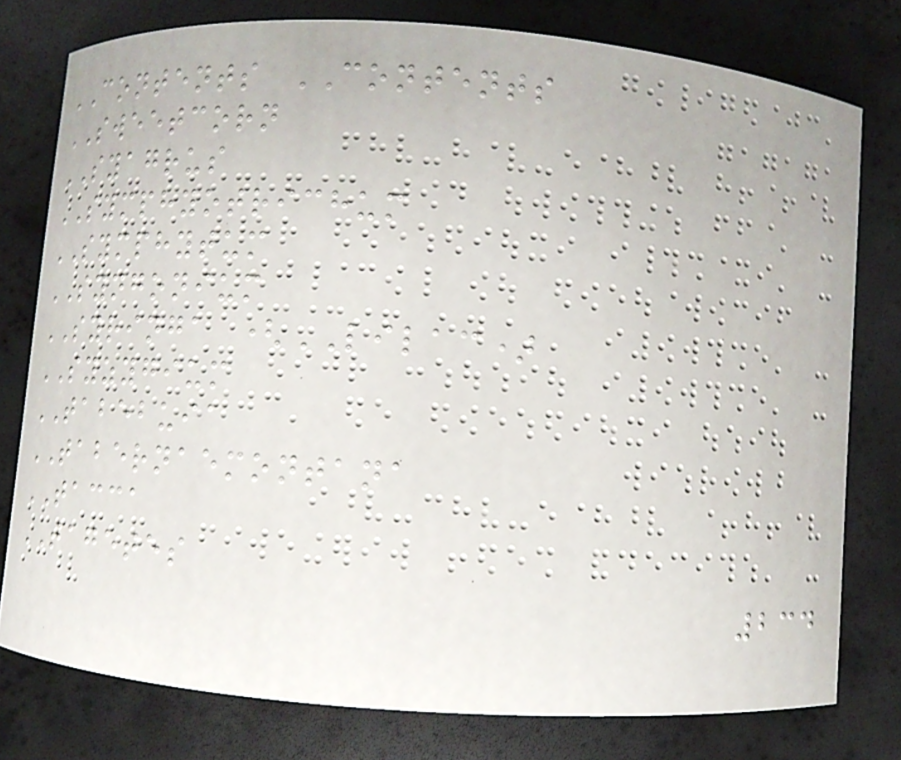CONTENTS CONTENTS
SWEETCORN
SYAGRUS
SYMPHYOTRICHUM
SYMPHYTUM
SYNGONIUM
SYRINGA (LILAC)
SYZYGIUM
TABEBUIA
TABERNAEMONTANA
TACCA
TAGETES
234
